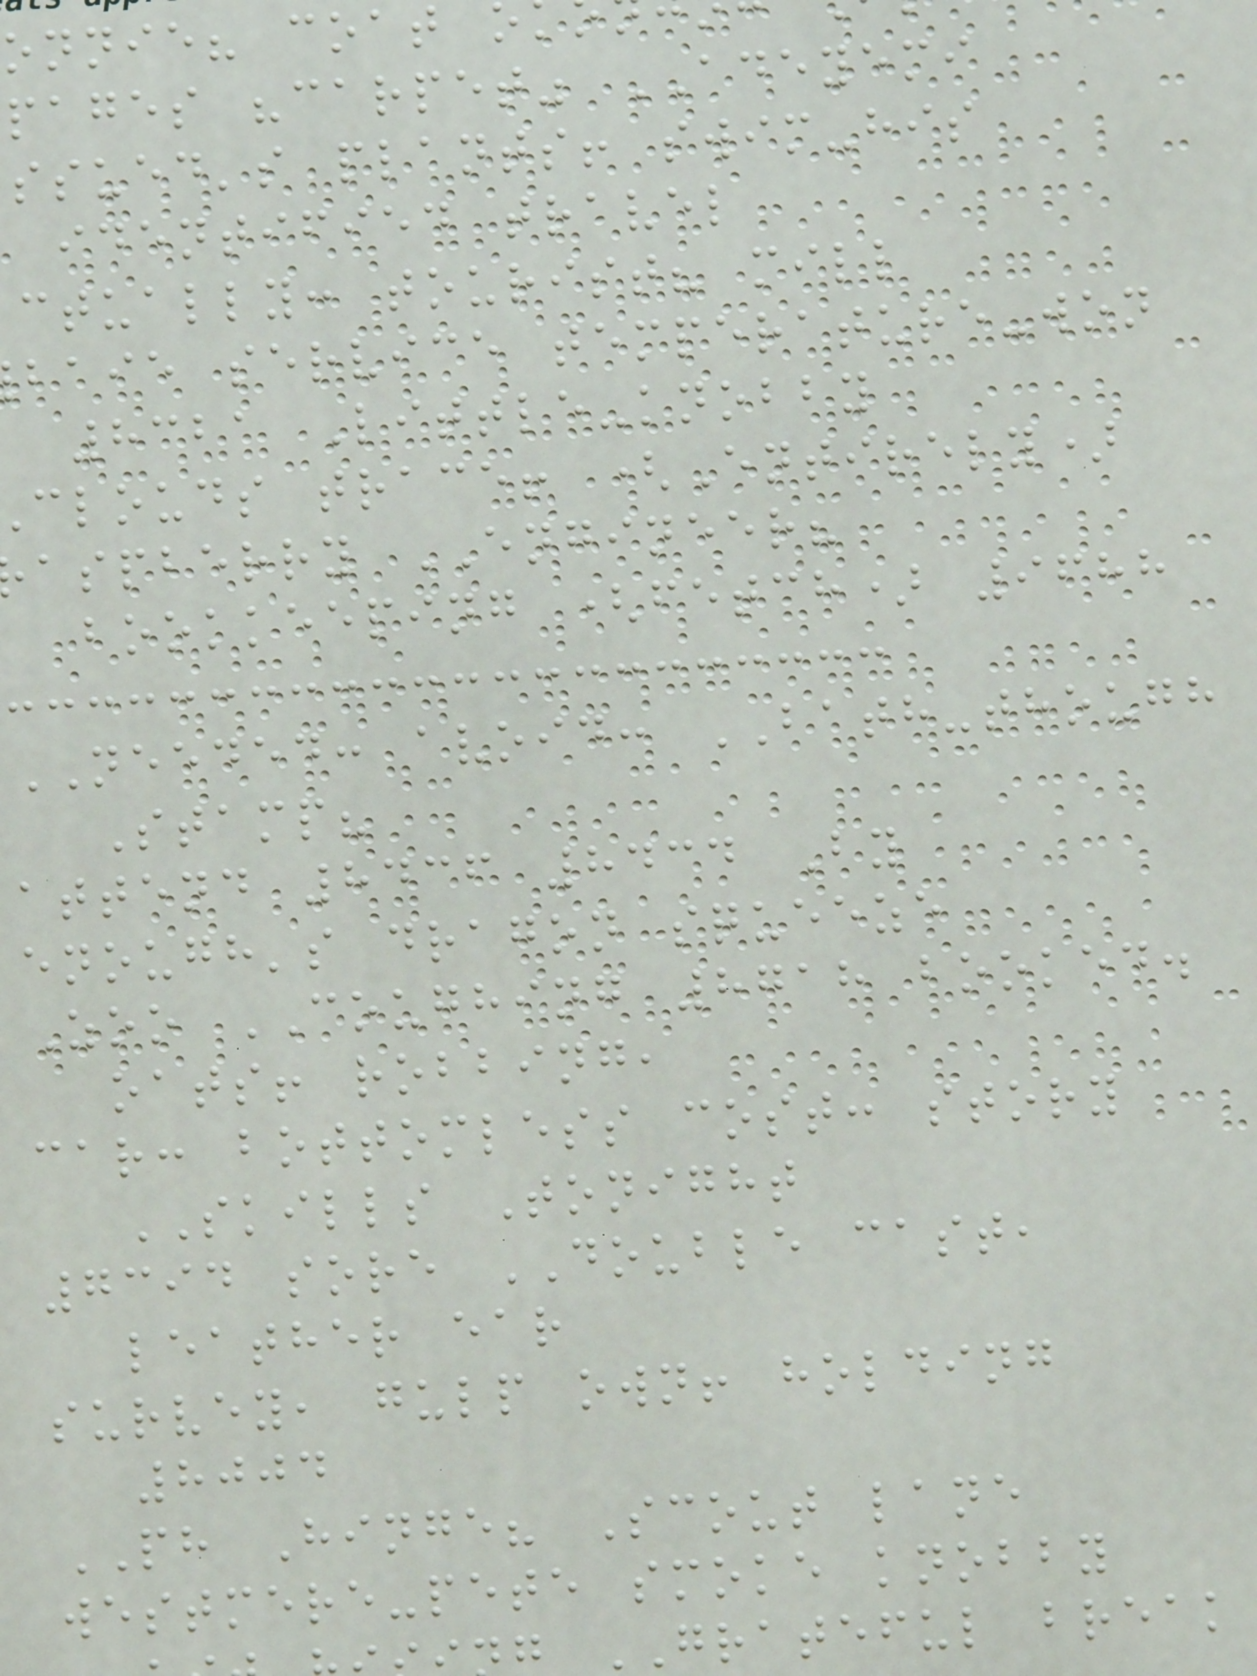onnie? coat
pages "carpet" ADEYEMI
ssued's plants! swim-his
identified travel
ctually: tourist? mill
baie service temperature-won
8321 Little-knobby
clouds trace! (Entirely)
aspberry ENGINEER?
bookkeeping (fetch) 9688
NEEDED: avoid: BATH-though
Stamp?
attend 8436 8434 By
enough's dragon squeeze
Zoo COUGHING 8718 booked.
oats! robbing,
car: bottomless cost: story
SKILLS Tonight
7394 sore DOUBLE cast,
leather ear
survey, gulp own! holding
8004
PH Hinge? Scout lane
westmere-pete smoke knobby
GRATEFUL break
